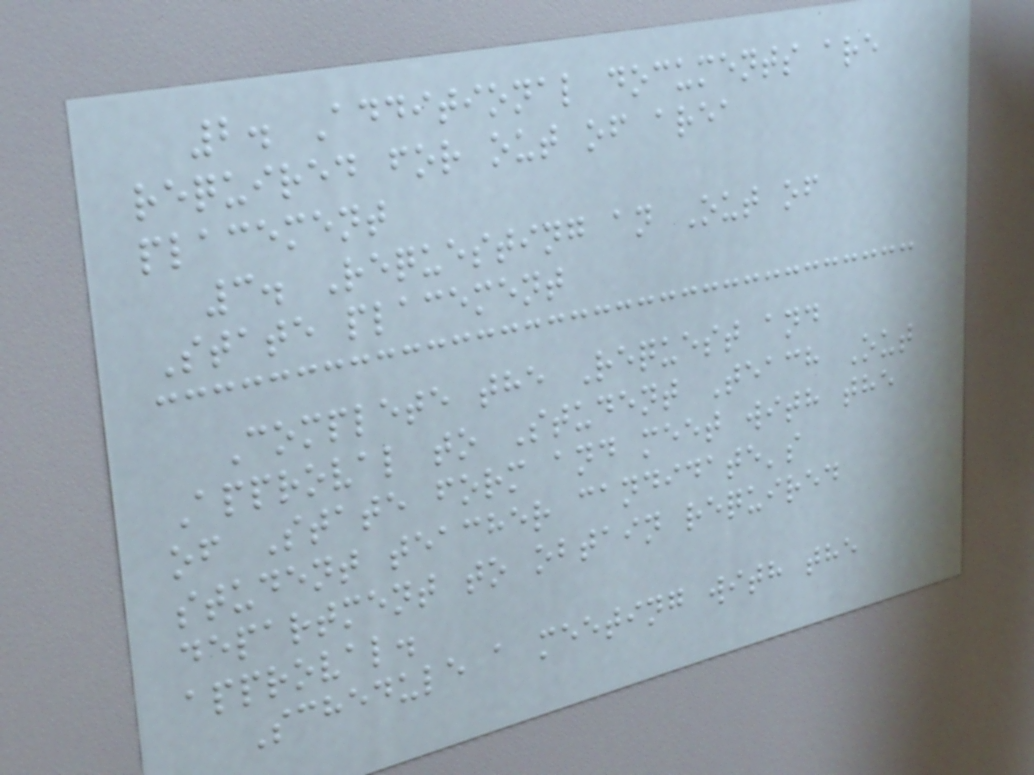2. Additional documents are
required for out of area
placement
3. Requesting an Out of
State placement
Complete the Request and
Approval to Student Teach Out
of State form and meet with the
student teacher candidate's
department to obtain required
approval.
Schedule a meeting with the
